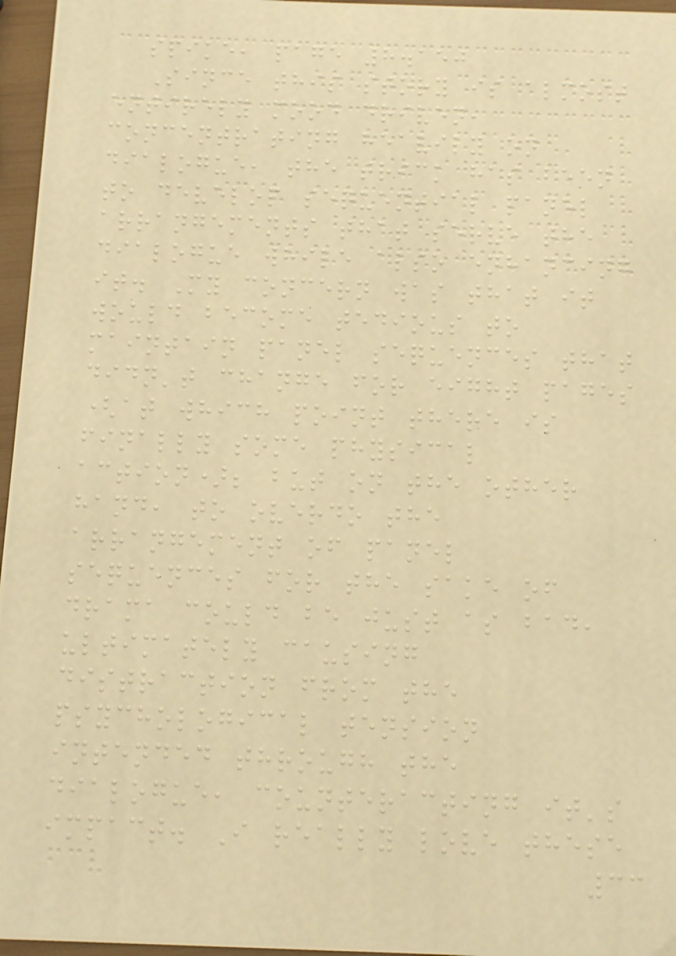spike, page 8.150
Since this story is almost
entirely mood driven,
concentrating heavily on
dialogue, the trick has been
to develop sequential panel
arrangements that serve the
dialogue while also enhancing
it. My concern was that it
would become tedious to
maintain panel sequences that
didn't change for eight pages
(at which point there is
finally some physical
action); but on the other
hand, to overdo the
arrangement of panel
sequences for the sake of
drama could be just as bad,
ultimately causing
distraction from the
psychological tension
intended through the
dialogue, counteracting it's
impact. I really love these
33
